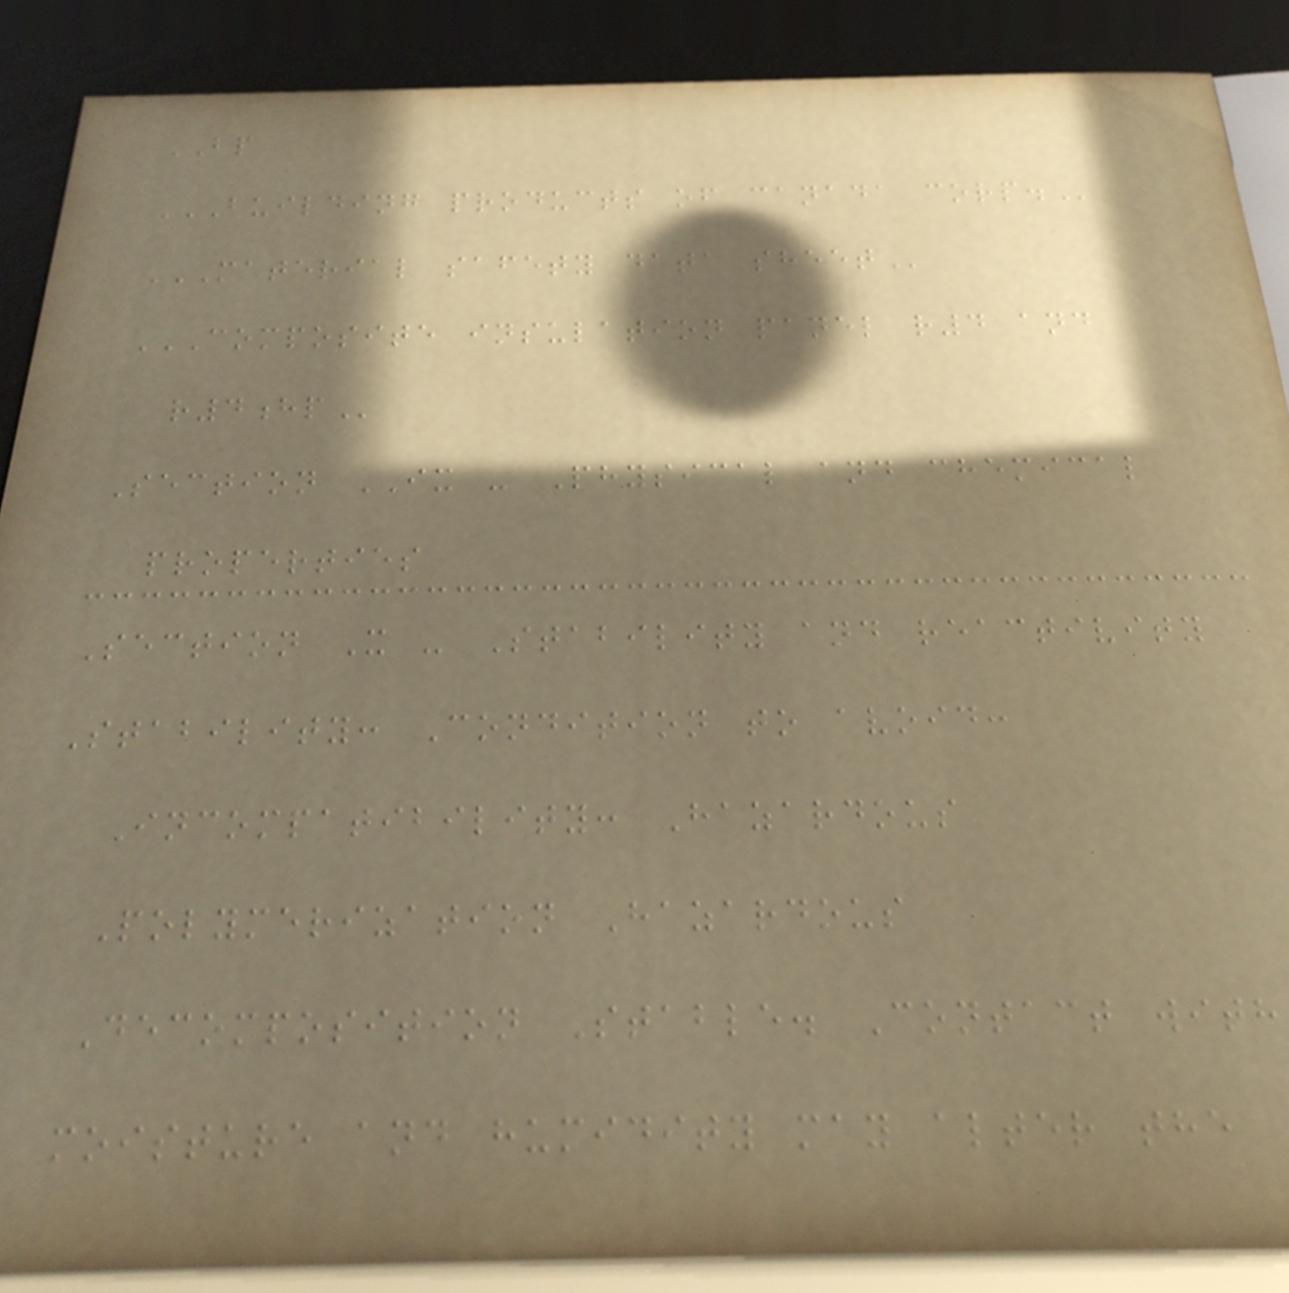BP
BUILDING PRODUCTS OF CANADA CORP.
MATERIAL SAFETY DATA SHEET
COMPOSITE INSULATION PANEL R4 AND
R4HP
Section IX - Physical and chemical
properties
Section X - Stability and reactivity
Stability: Condition to avoid:
Incompatibility: Hazardous
Polymerization Hazardous
Decomposition Stable. Contact with
moisture and humidity may alter the
